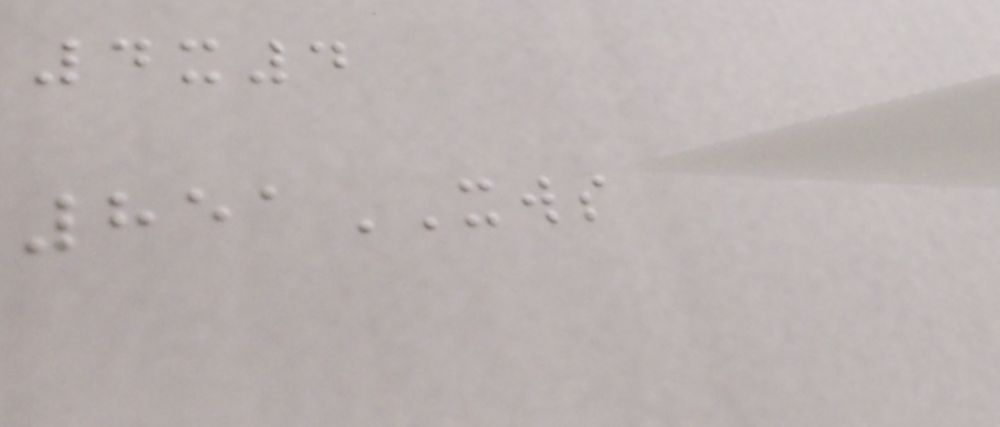4x4
851XWS
